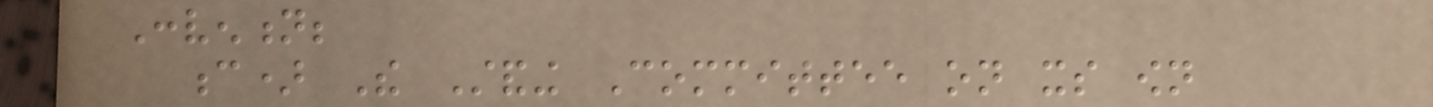Convention;
c) The Standing Committee on its own
